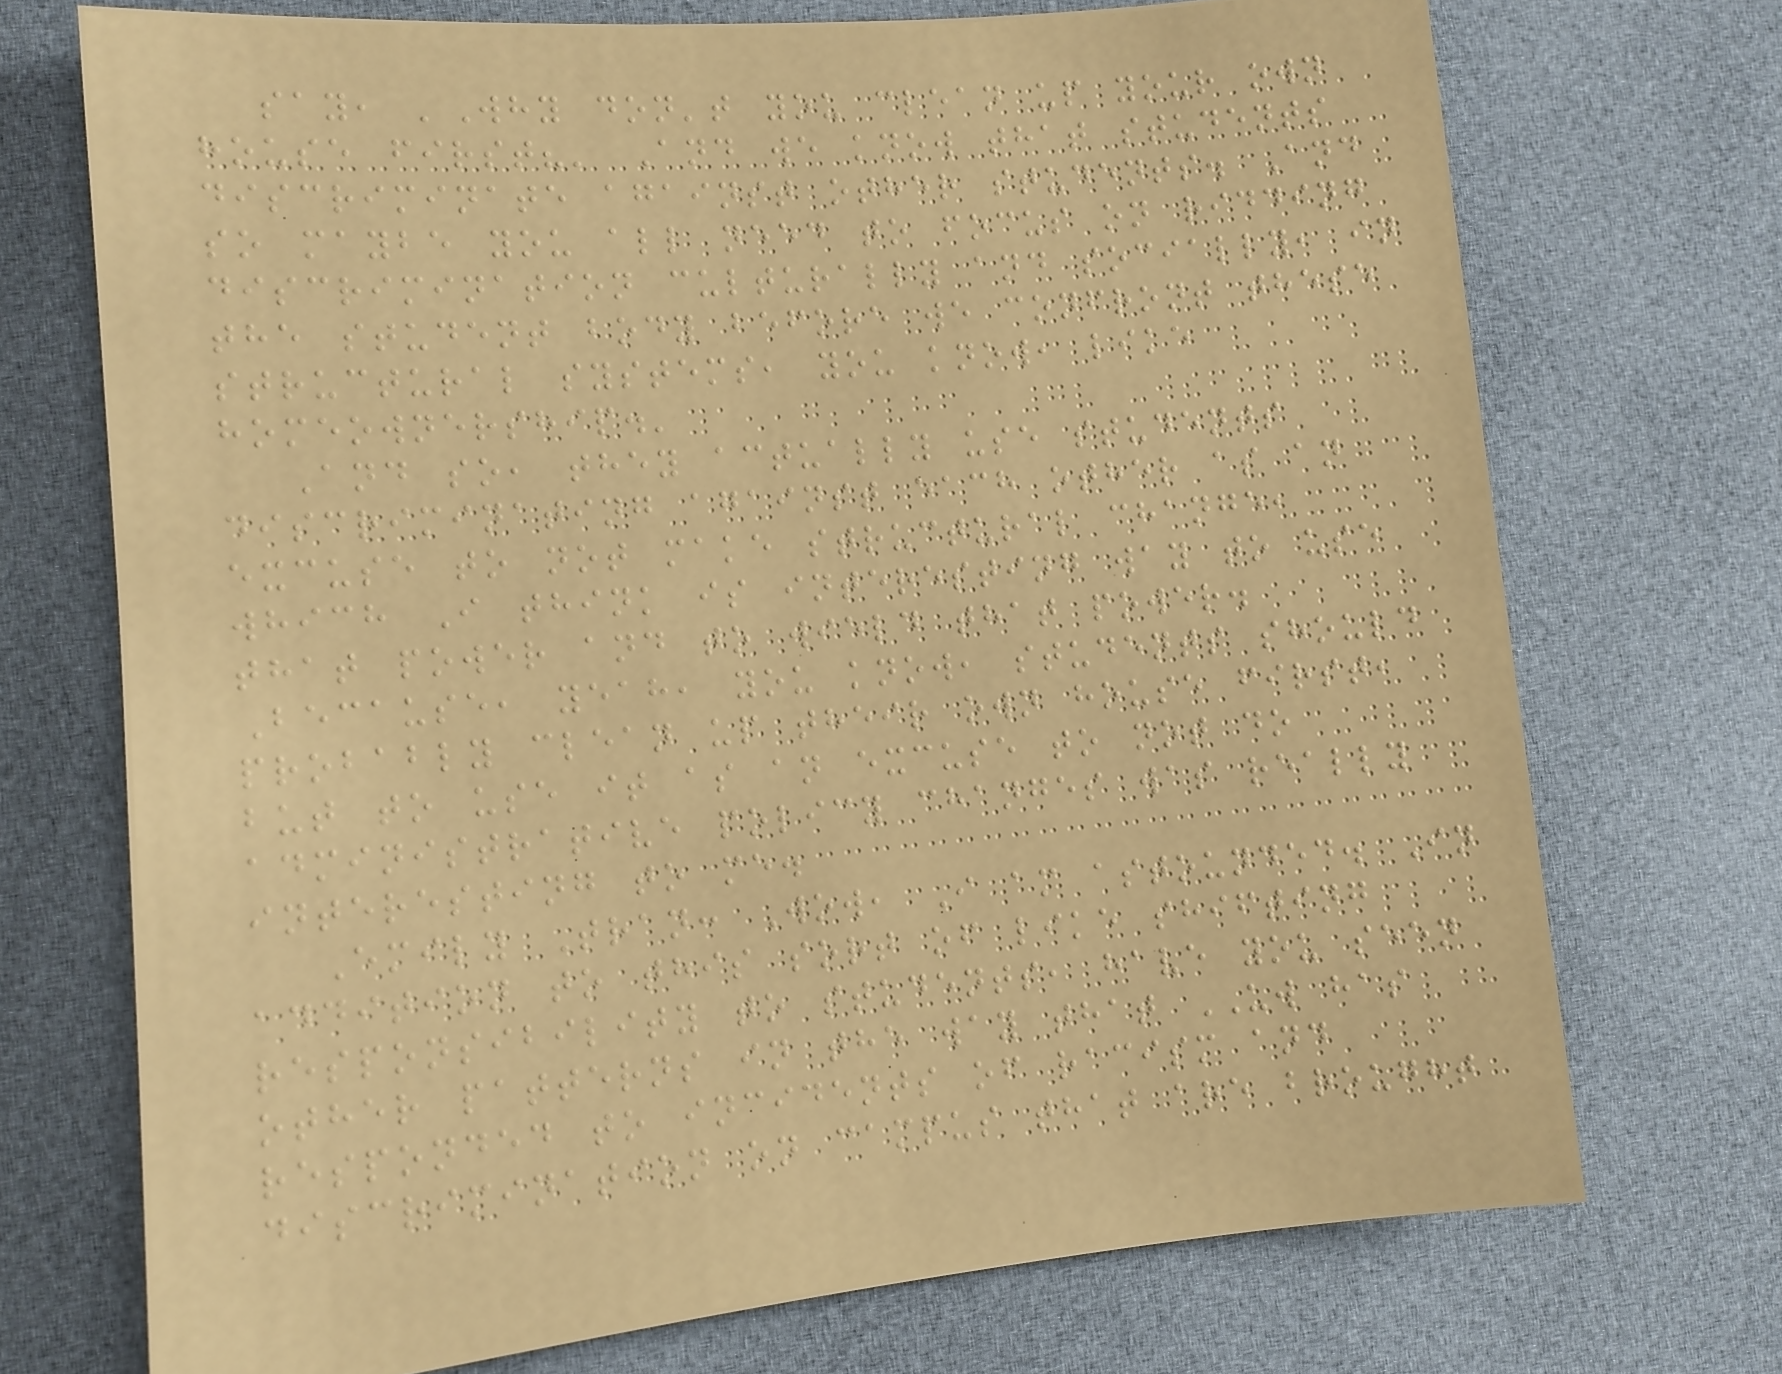say, 'Why don't you clean up your own
house first?' And we know that students
discriminate against other students. And
so maybe you all need to focus on ridding
discrimination culturally and socially, in
the student body before we confront these
structural systems, you know, like
homeownership.'
And so, they actually use students
discriminating against each other as an
excuse to not make structural change,
which I think is interesting way to use
that power and to wield that power.
Because, yeah, you know, students should
probably clean up their own house first,
but to use it as an excuse to not do
administrative policy changes was really
interesting to me.
Emily Tran: Wow, I am astounded. In
addition to this sort of like shifting
responsibility to students, have you seen
other patterns in the way that UW has
responded to incidents of racism and
discrimination on campus that are brought
